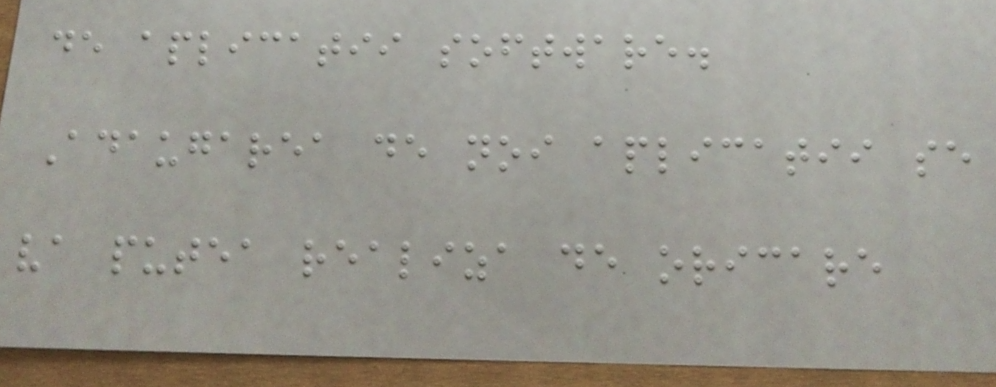de aplicatii software.
Adaugarea de noi aplicatii se
va putea realiza de oricare
